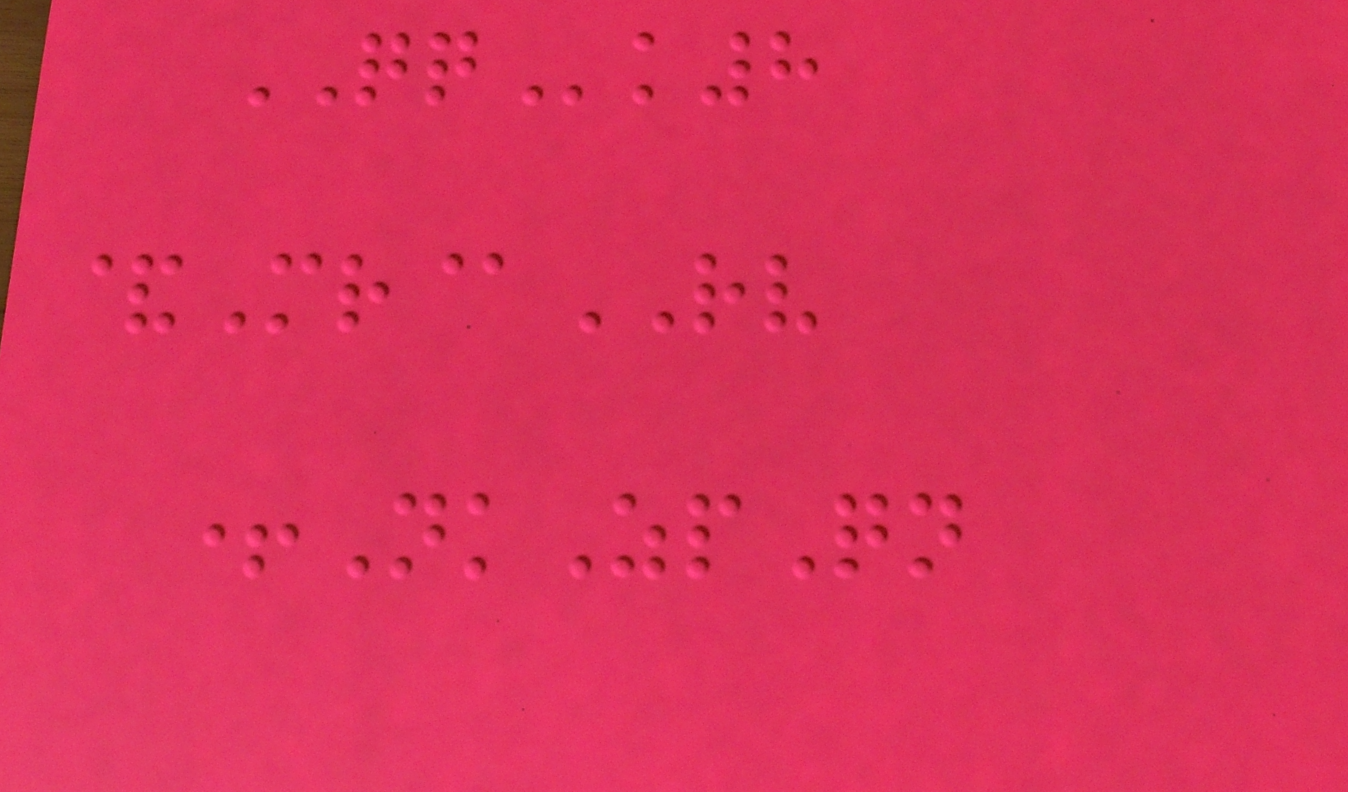QQk8
&Mr@RV
+NkZpQn
